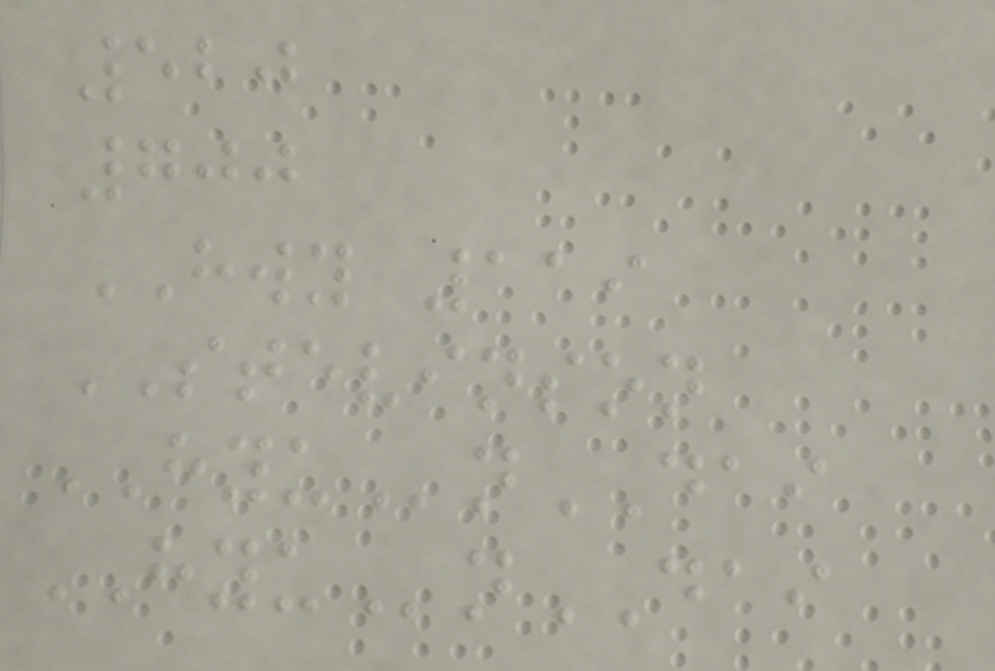520
700
HWY 119
STEVINSON
HYUnDAI
HYUnDAI
